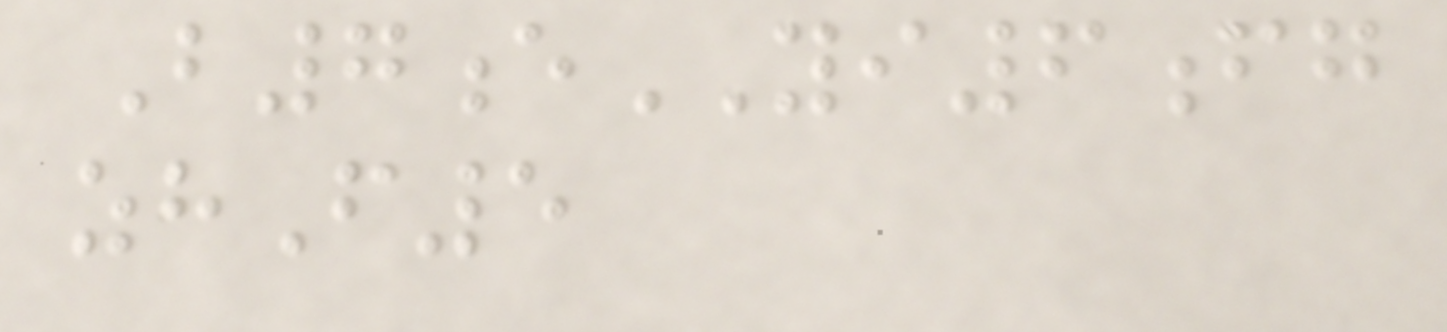B7eYI6fg
zhF5
